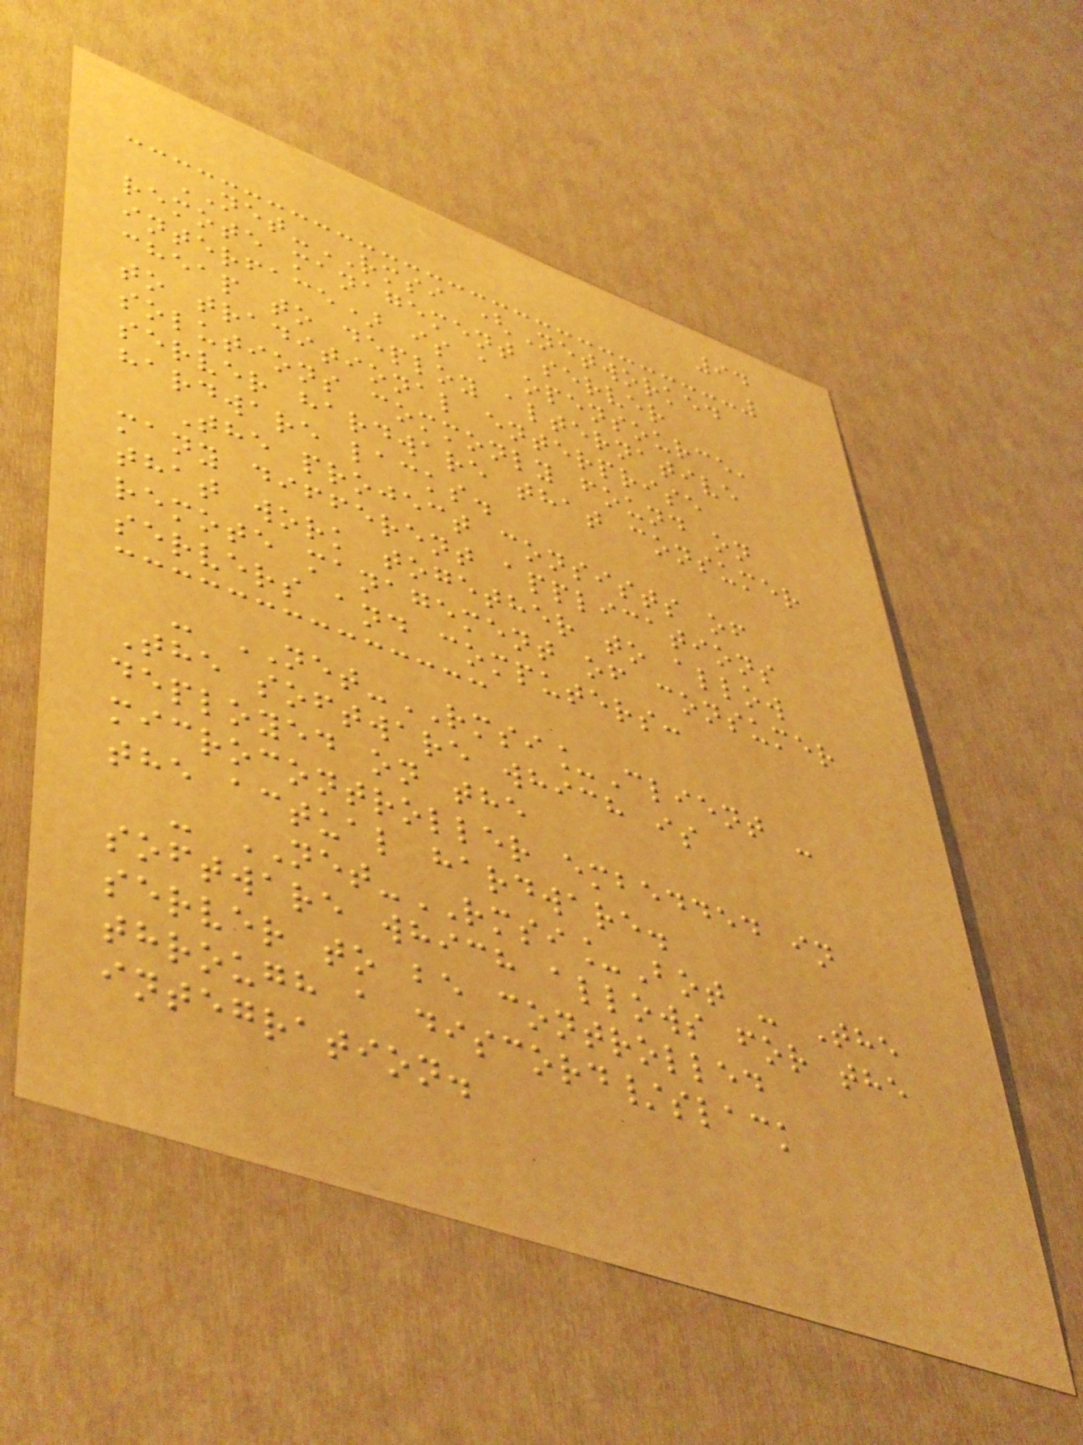94
NET-RMSI (Networked
remote management server
interface) is a opensource,
cheap to deploy alternative
to traditional enterprise
solutions commonly found on
server hardware that consumer
hardware lacks.
The project consists of
many different applications
that work together to allow
remote management of consumer
servers and computers:
- NET-RMSI_Client -
The software which is
deployed on the
microcontroller embedded in
the actual hardware.
- NET-RMSI_Bot - The
software which allows for the
server to be controlled
through a discord/slack
integration.
